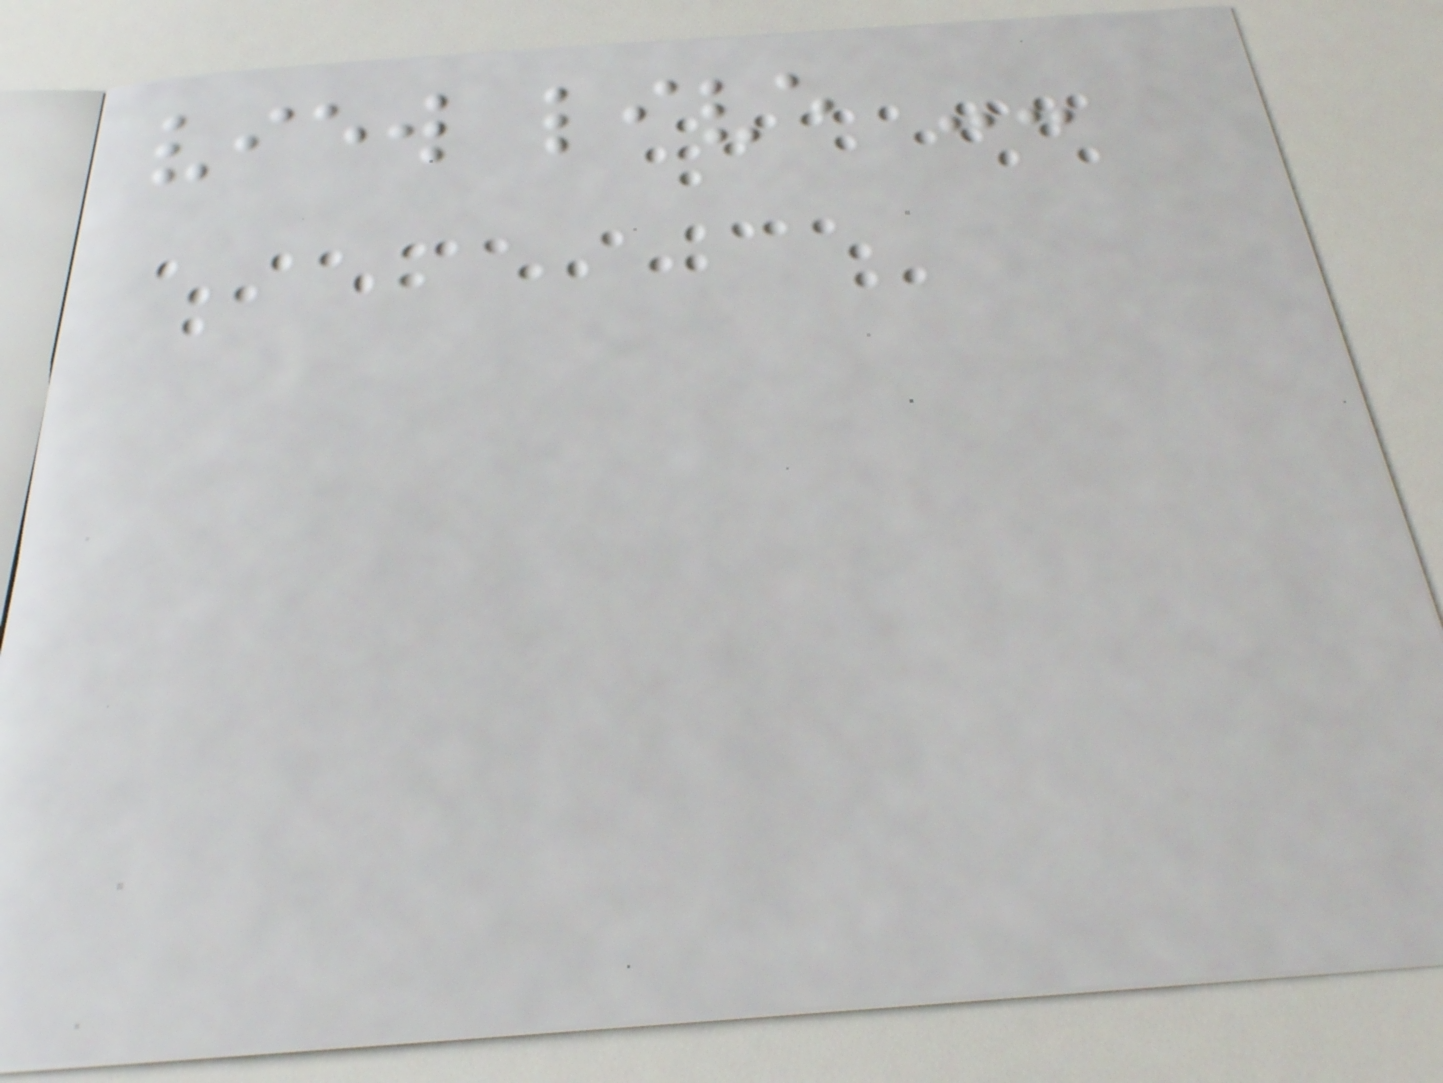view live --
